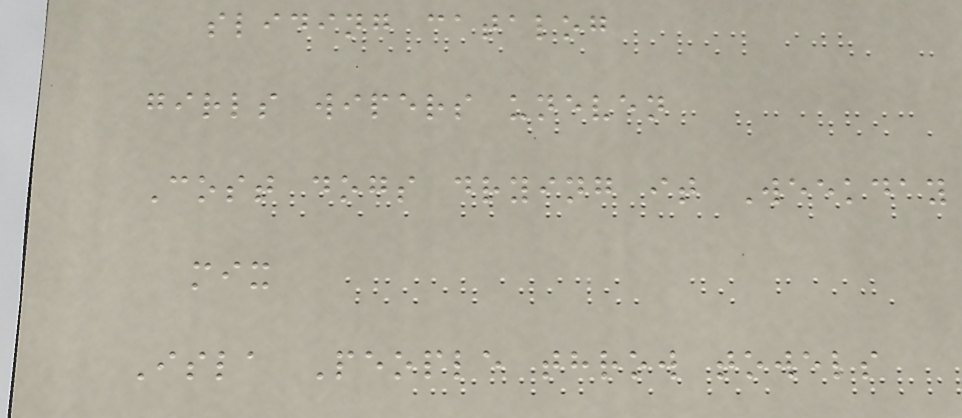sliding catalog
girls wipers uneven
Cost dogs drying it Weekday
mix
Isla People throw towels
